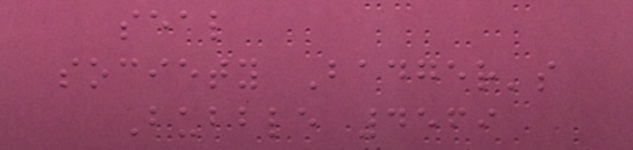seal
society Badger's
Bubble 4569
